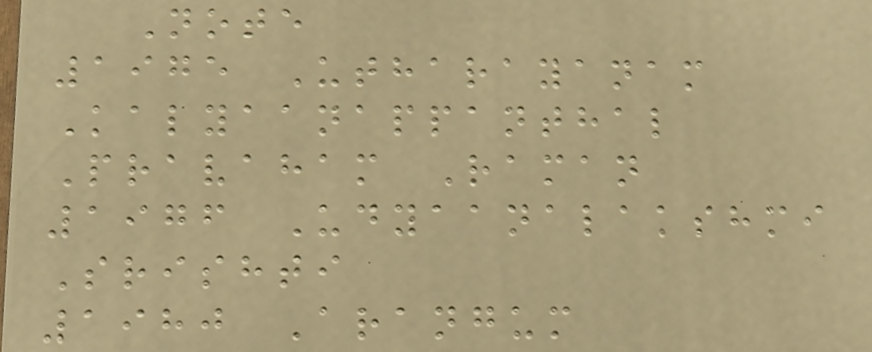Note
1975 Utharayanam
Kalyaanappanthal
Pravaham Raman
1976 Udyaanalakshmi
Srishti
1980 Arangum
